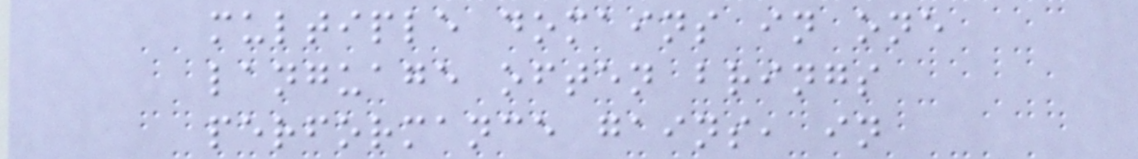multiple domains in one
language often brings
performance gains, in
